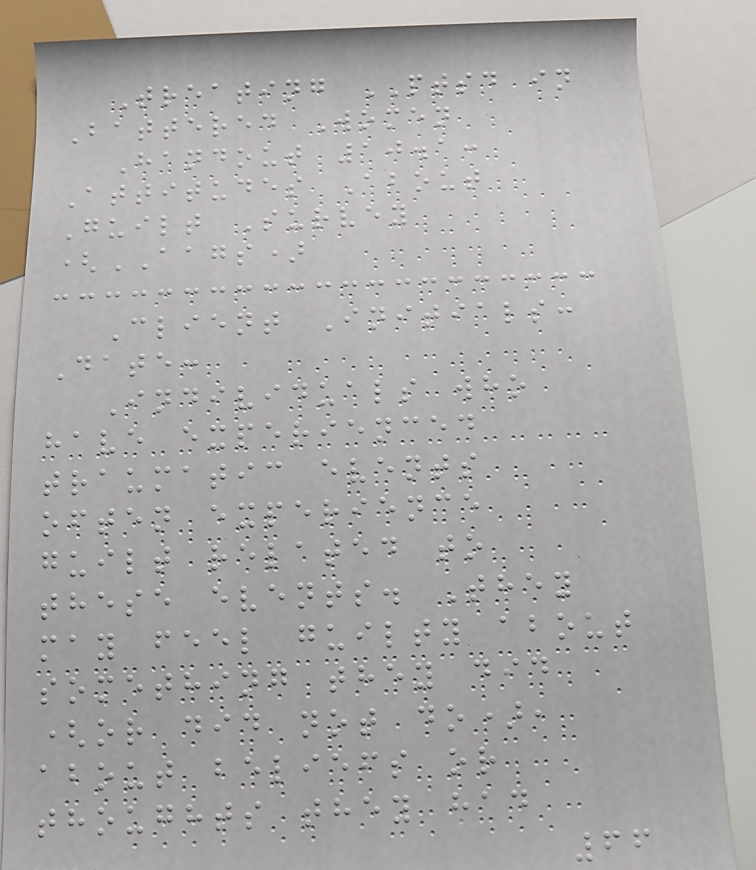Treating PTSD in
Battered Women
Handout 10.1:
Attitudes About
Guilt Survey
(AAGS)
Client Initials:
Date:
Individuals who
have experienced
traumatic events
often experience
guilt related to
these events. They
may feel guilty about
something they did
(or did not do),
about beliefs or
thoughts they had
66
